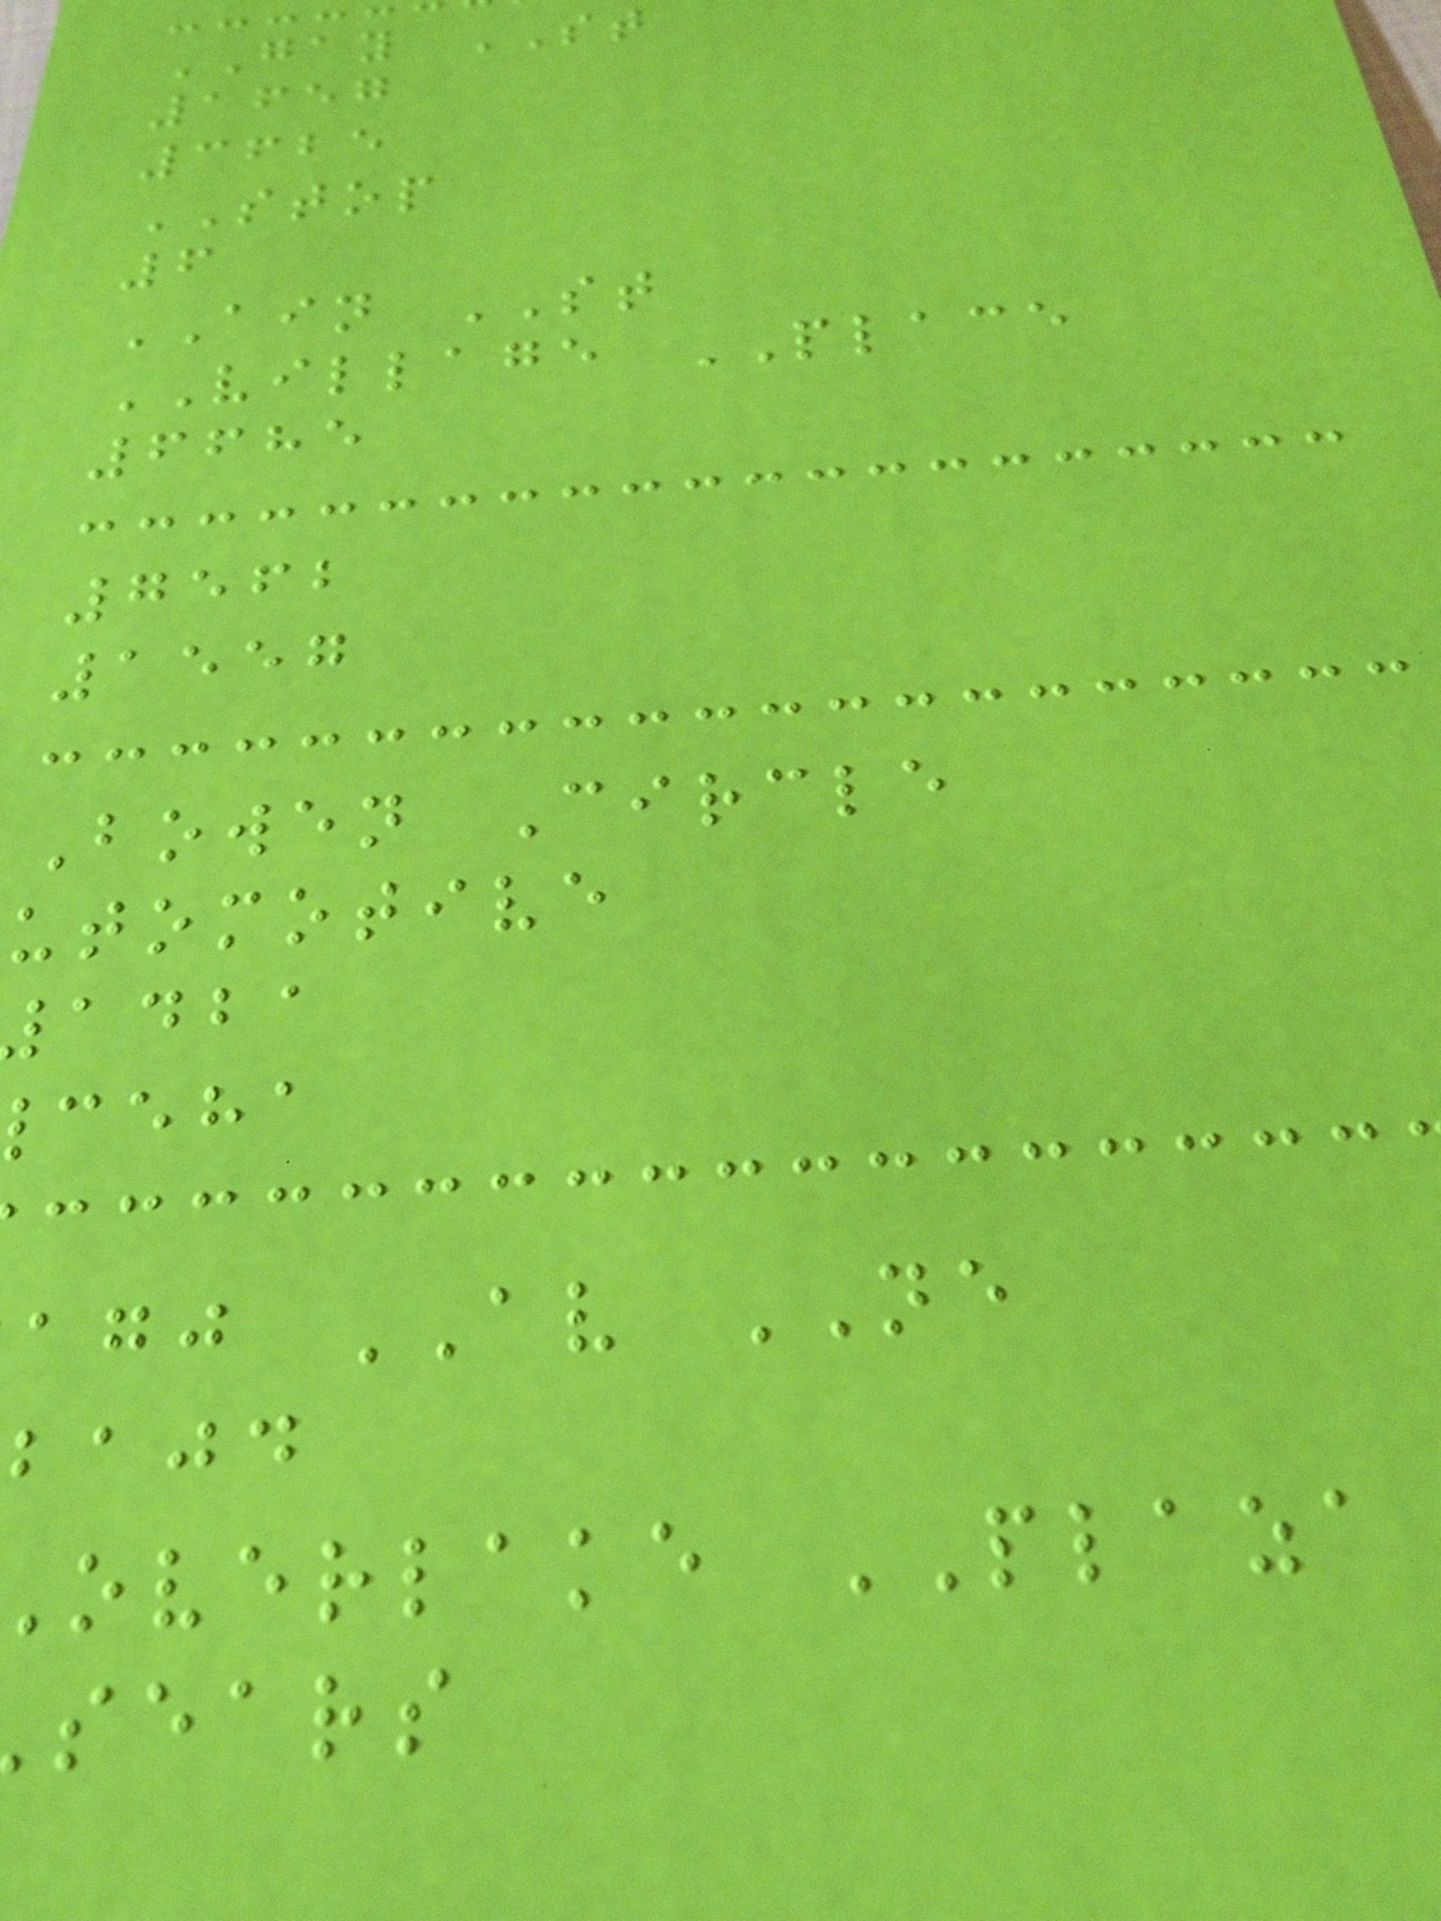GAY ST
1657
3625
STOP
6
AIN ST
VILLAGE PLACE
6685
7562
1557
Bowen Circle
utomotive
adba
ceha
agj AV NE
bajd
overlake PLAZA
sears
